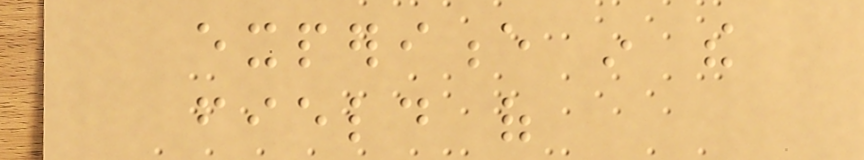experience in the
field of
